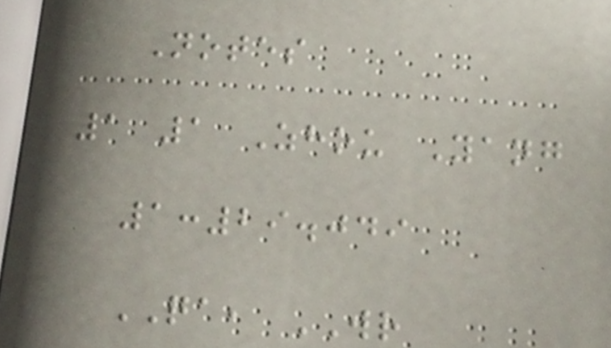Notes
1 1 Zhou Yang
1:29.049
QA, WR
